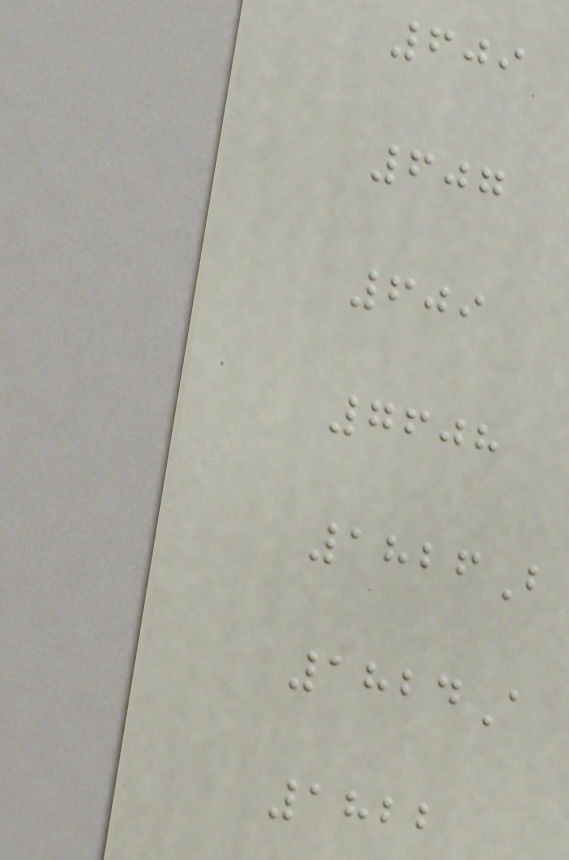609
607
609
7608
1826B
1824A
1822
